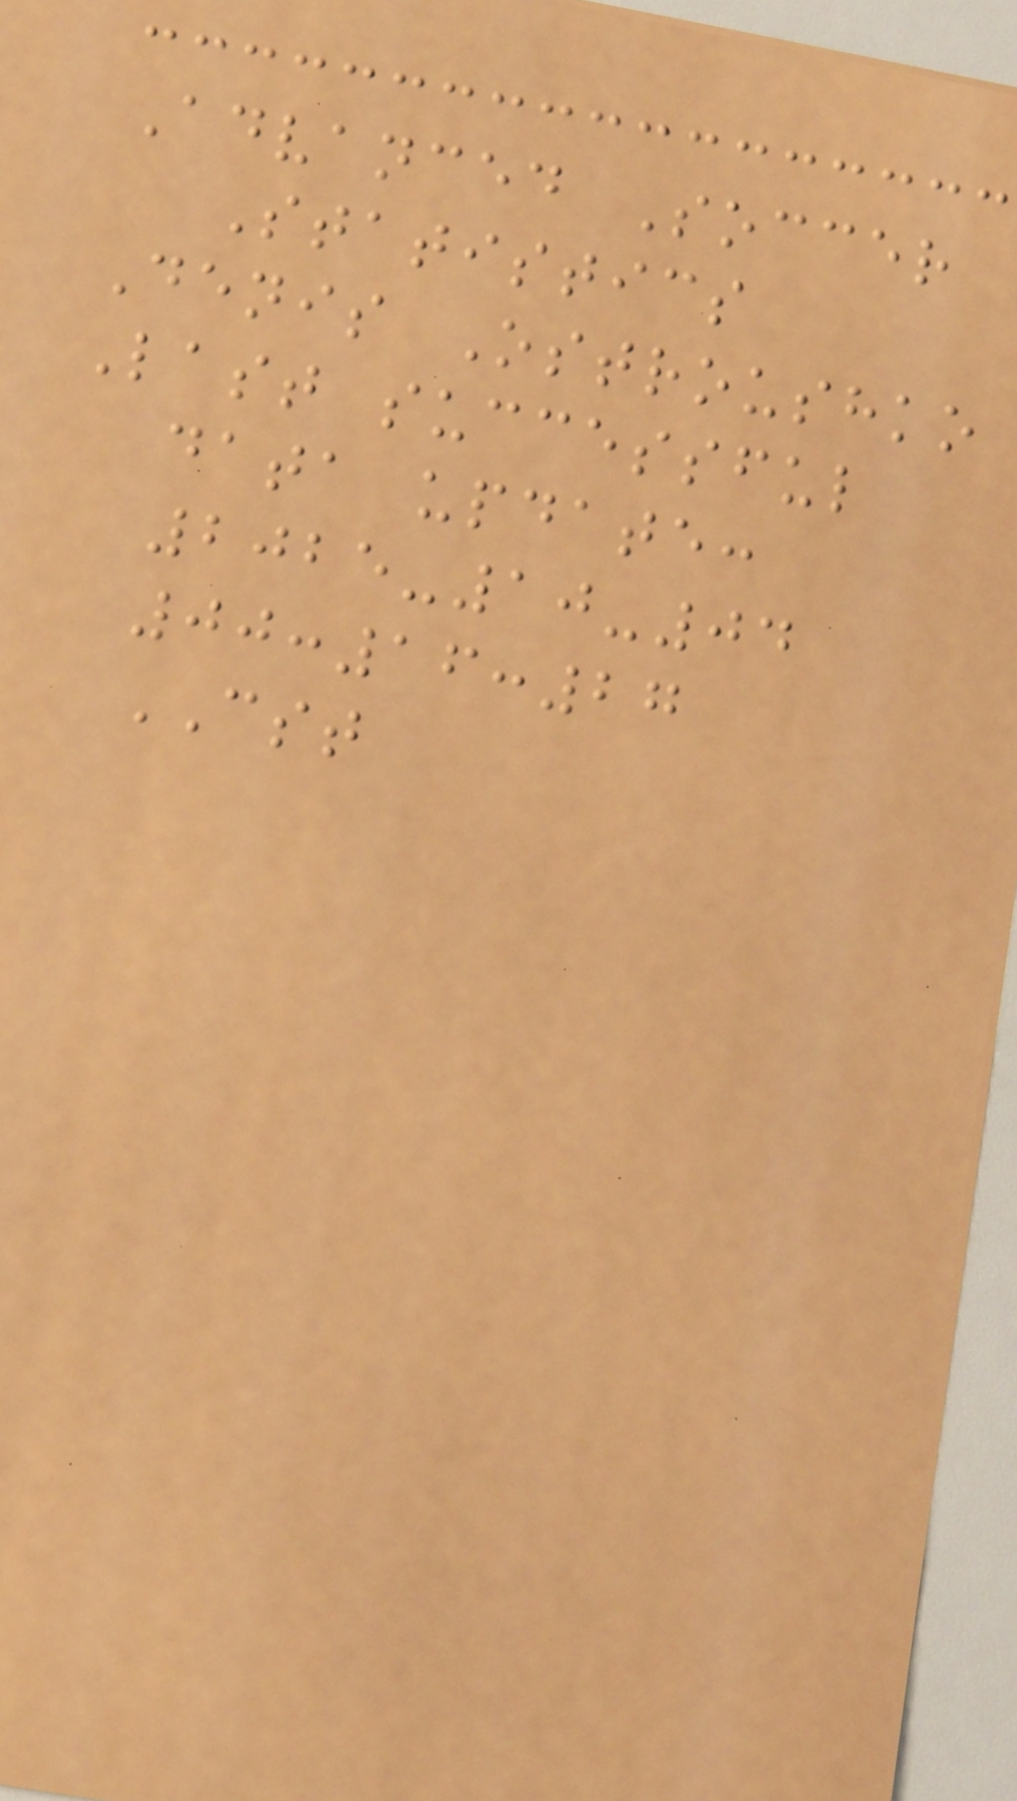Advanced Soccer
Statistics
Denis Ostroushko
Last successful
data update:
2025-10-04
00:16:27
CST
